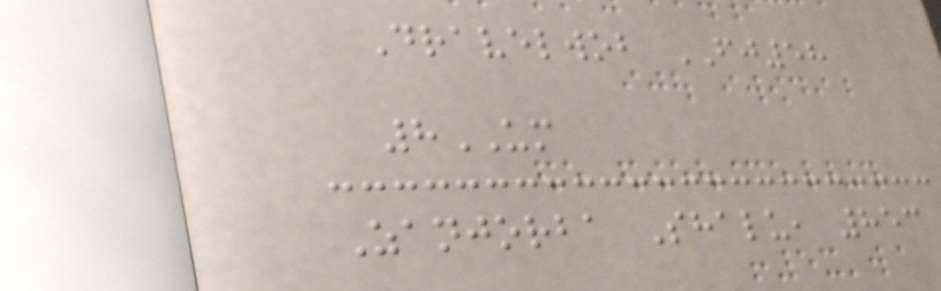Dravelwob FJ58
8UM
Zanjorba Shalu, 853
